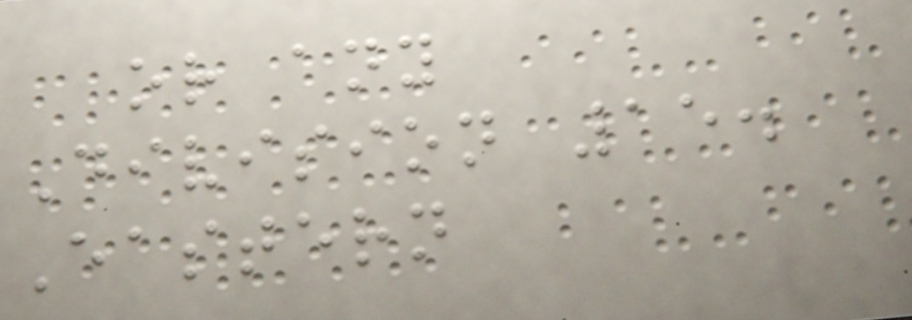or any
Division 15.
Eastern
